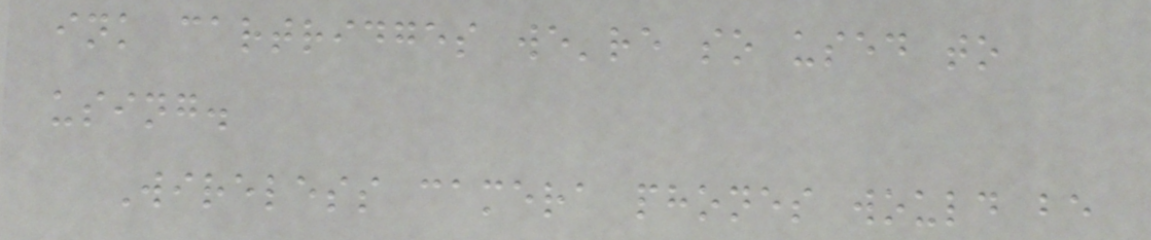ink cartridges we're so used to
using.
Wireless camera phones would be
